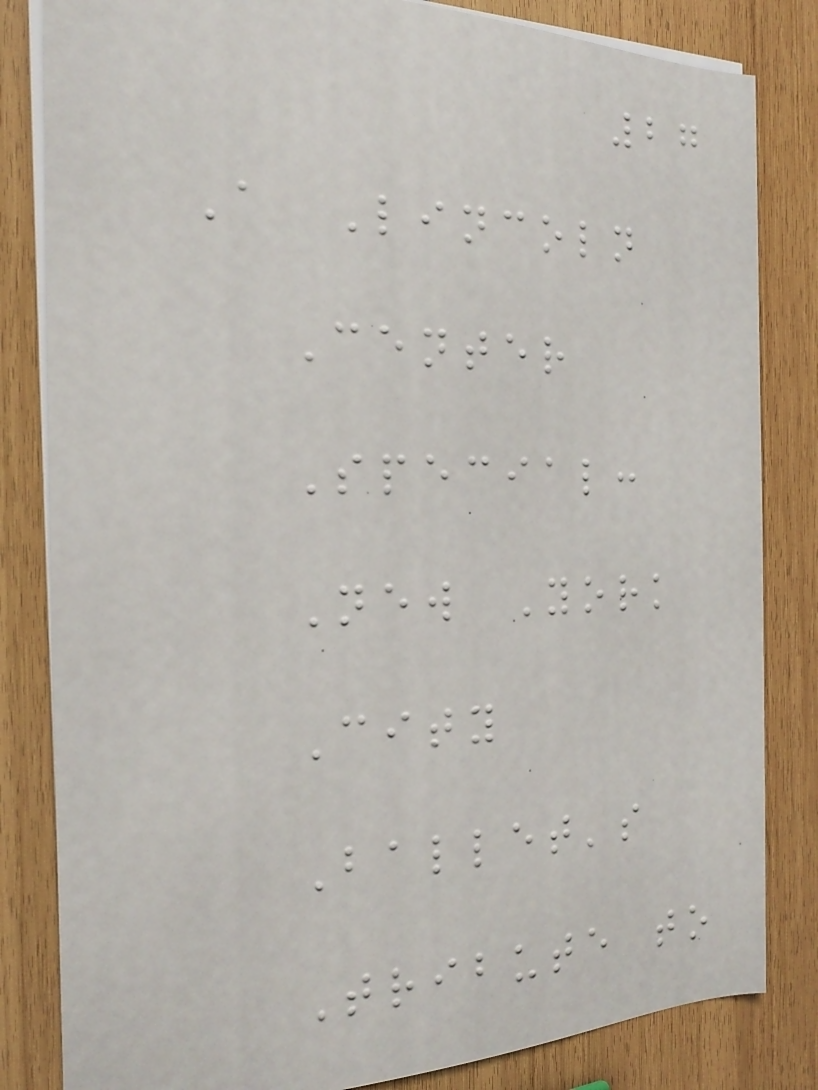27
A Lincoln
Center
Special:
New York
City
Ballet's
Tribute to
